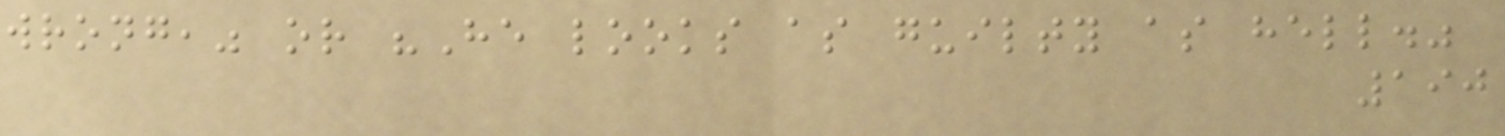wrong," or "He looks as guilty as hell."
190
